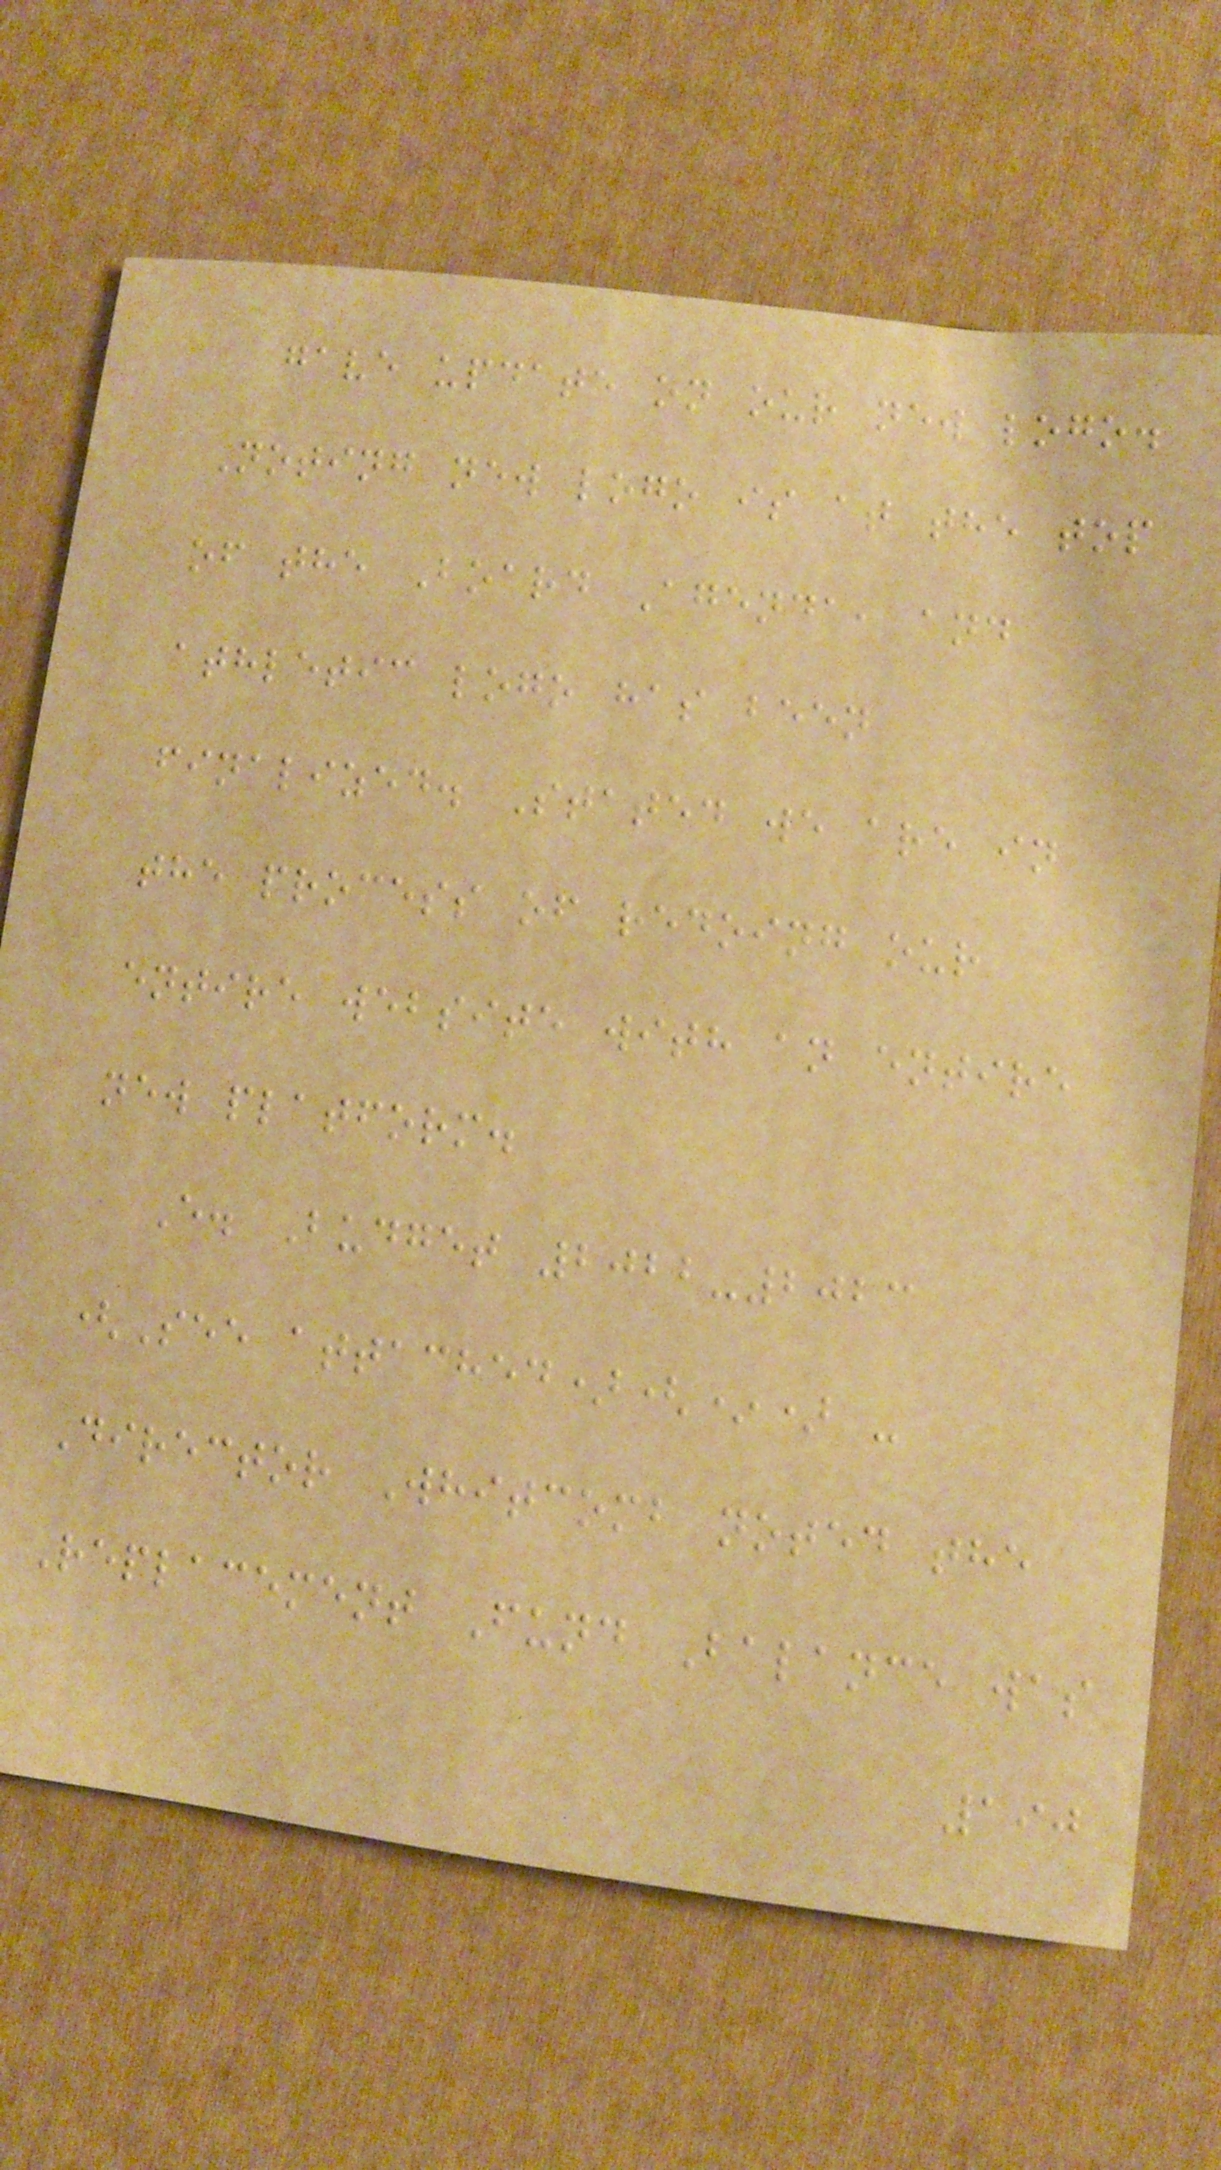gave update on our new logo.
Noting new logo is at the top
of the Board Agenda, and
athletic logo has been
finalized. Stated we are in
the process of redoing our
entire website with an entire
new platform.
E. Budget 2022-2023
(See attached)(*) -
Director Whitcomb noted the
Replacement Fund Balance was
190
